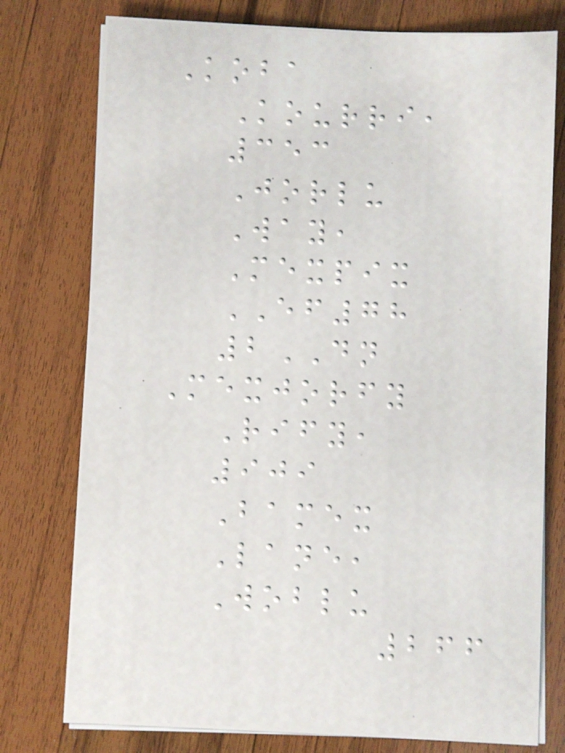Koba
Kourri,
353
Jorlu
Way,
Mexpix
EF78
2DN
Mexjorfy
Rify,
909
Bamex
Lane,
Woblu
266
